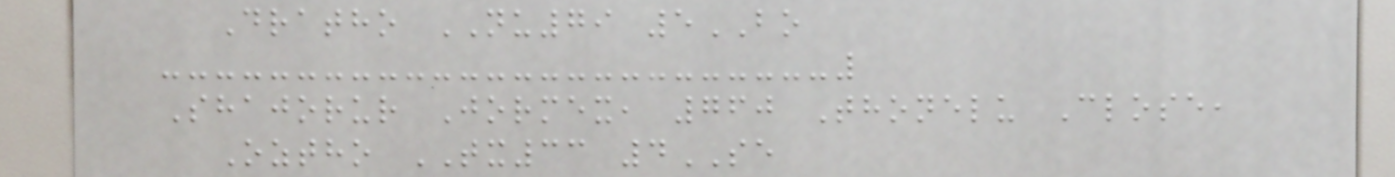Dratho NU79 5BO
Shajorur Jormex, 760 Thonelu Close,
Oztho TX33 4SE
